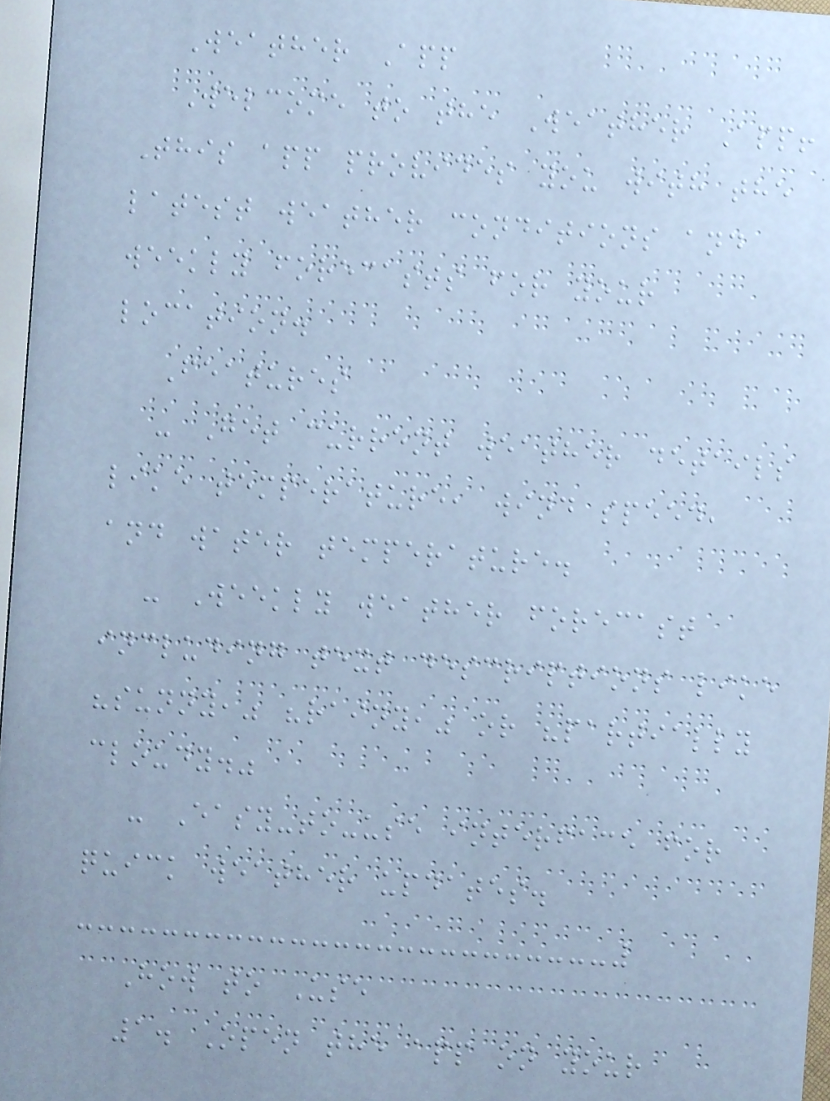Weather App
Welcome to the Weather App!
This app provides you with the
latest weather conditions and
weekly forecasts for your
location.
Features
- Get current weather details
like temperature, wind speed,
and water temperature.
- Weekly weather forecast
including text descriptions like
"sunny," "rainy," or "partially
cloudy."
- Easy-to-use interface for
quick weather updates.
How to Use
1. Open the app on your
